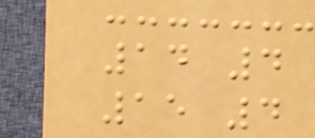14 4
15 4
